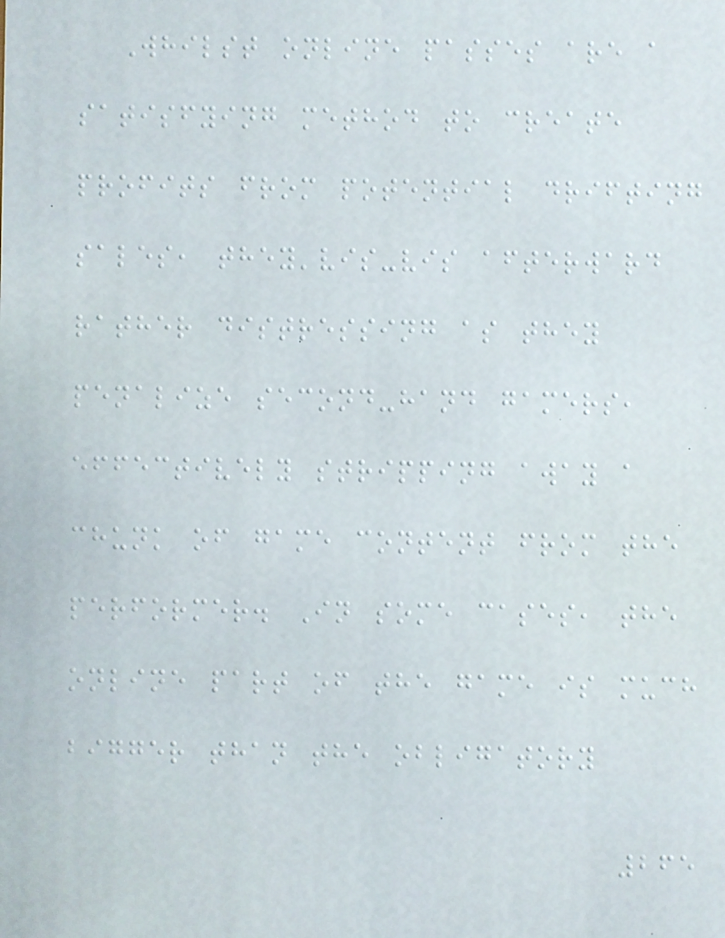Whilst online passes are a
satisfying method to create
profits from potential drifting
sales, they'vis-vis afterward
rather distressing as they
penalize second-hand gamers,
effectively stripping away a
chunk of game content from the
performer. In some cases, the
online part of the game is much
bigger than the obligatory
265
